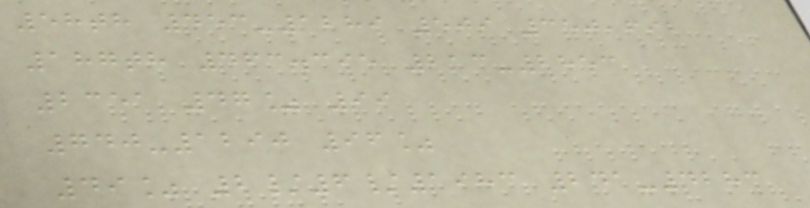58th 453-1289 509 350,692
187th 463.395 213-2853
2351 47% 99
740-1290 96%
49% 2/6/1983 241-4283
